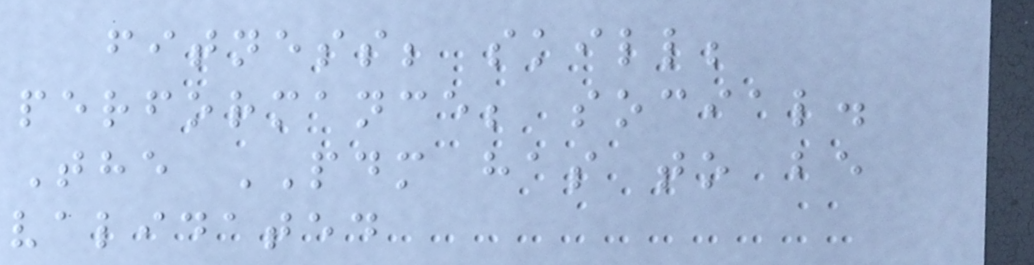fitness; skill;
performance; social.
The PDM has to be
validated
